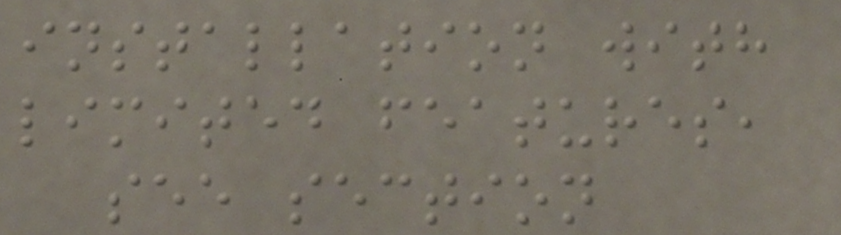installation with
limited features,
see section
